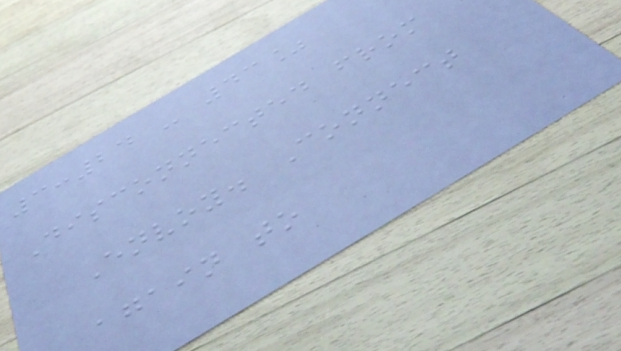3:24 - 43%
Disconnected from
Envoy. Connect
again to
